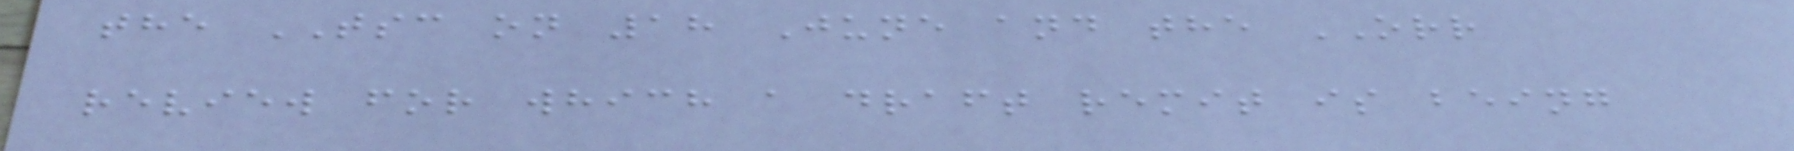the TSC on 18 June and the ORR
review for which a draft remit is being
